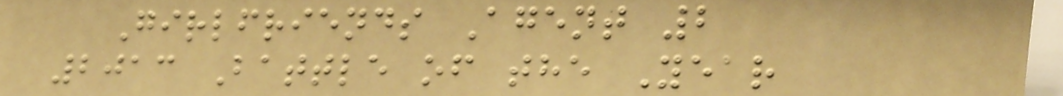Girlfriends Agent 2
2013 Battle of the Year
